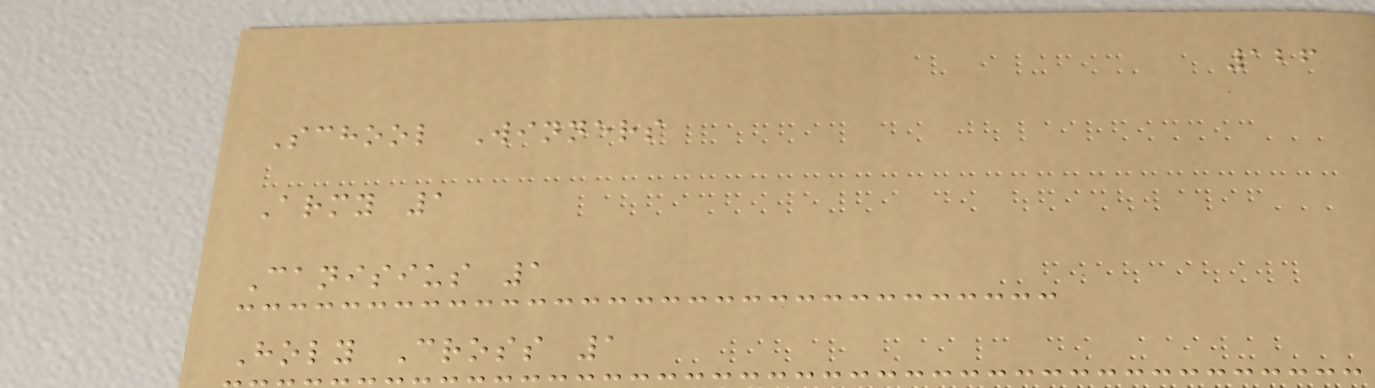126
School Winners
Army 1
Canisius 1
Holy Cross 1
